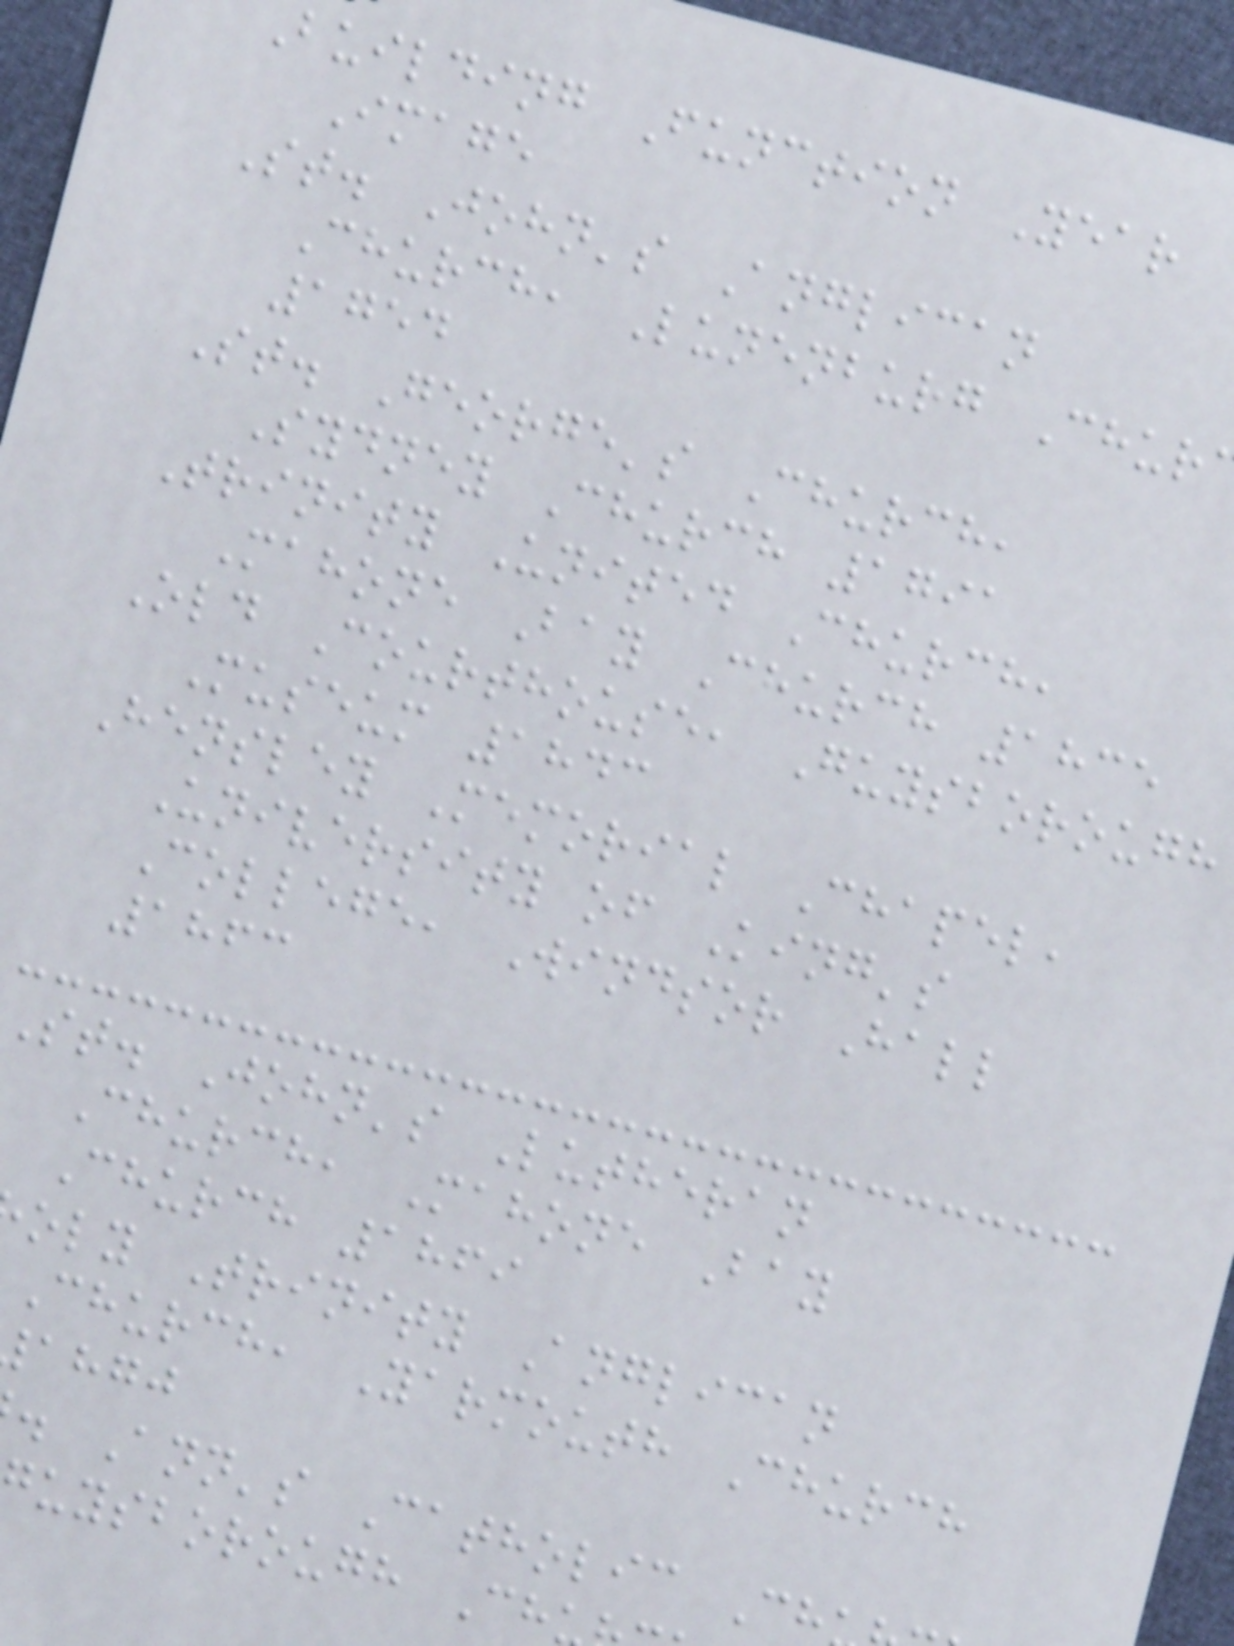building Function Year
Image
St. John's Anglican
Church, Lunenburg Chur
1754
St. George's Church,
Sydney Church 1791
Trinity United Church,
Mahone Bay Church 1835
Old Courthouse, Guysborough
Museum 1843
Hensley Memorial Chapel,
University of King's
College, Windsor Hall
1863
St. John's Lutheran
Church, Mahone Bay
Church 1869
oly Trinity Anglican
Church, Yarmouth Church
ahgj
. Ann's Catholic Ch
uysborough Ch
